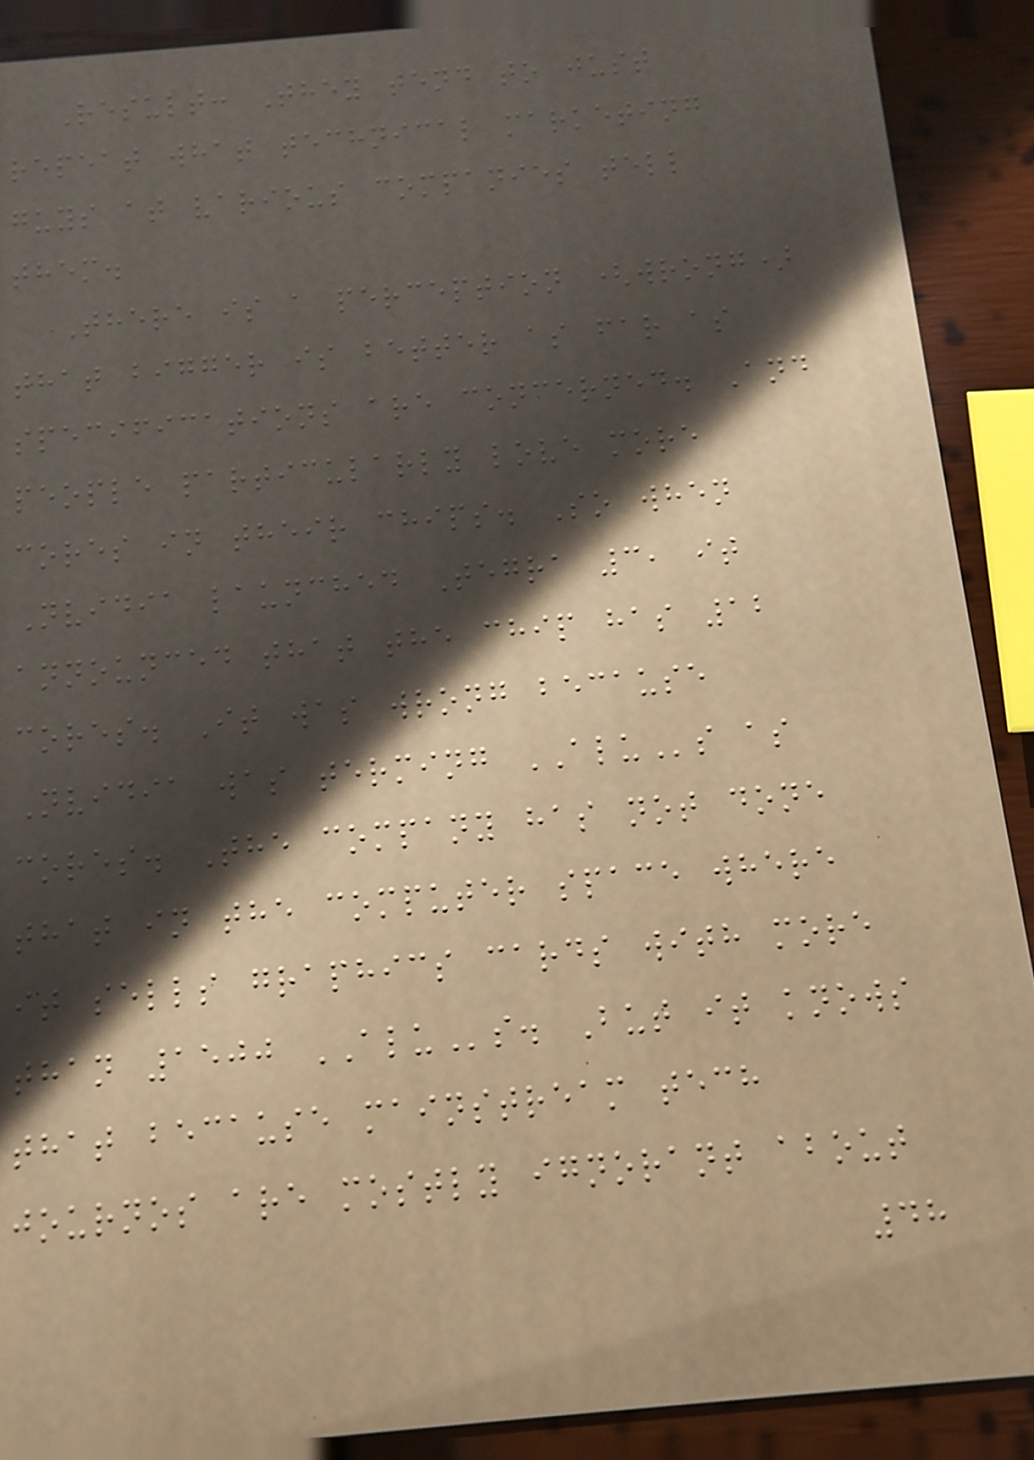Result: They tend to just
repeat what technical marketing
guys at various companies tell
them.
There is a perception (wrong)
that bigger is better as far as
specifications are concerned. And
people particularly love more
cores in their chips. So when
Nvidia launched Tegra 3, it
announced that the chip has 12
cores. It was wrong because
Nvidia was terming ALUs as
cores. The company has not done
that in the computer space where
it sells graphics cards with more
than 1500 ALUs. But it knows
that because mainstream tech
journos are mostly ignorant about
48
